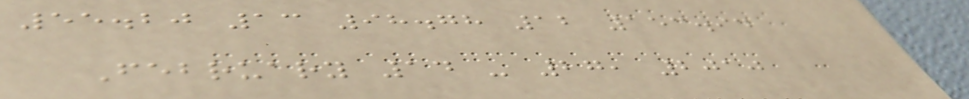55.20 13 98.78 12 153.94
February 14 - 27, 2010
